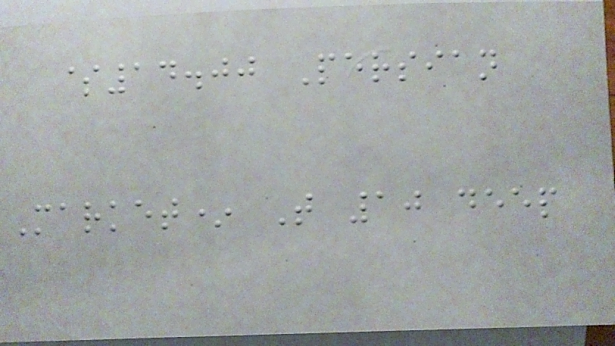$14.00 Persian
Market* T 10 deep
